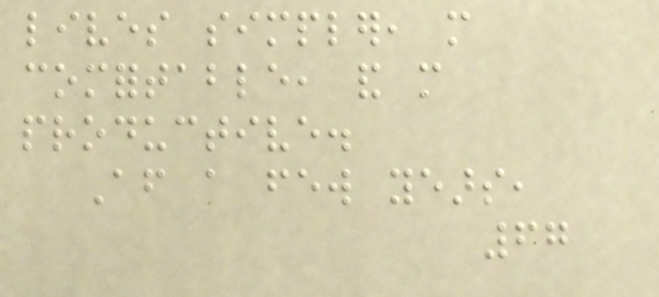lives simpler, more
comfortable, and more
productive.
After a few years,
67
